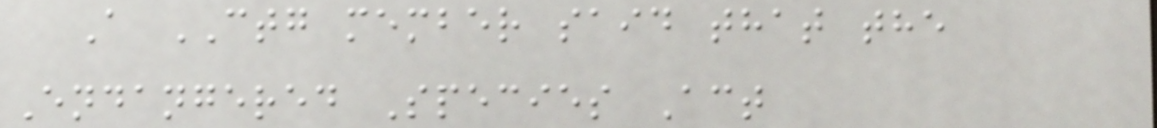A CTG member said that the
Endangered Species Act
